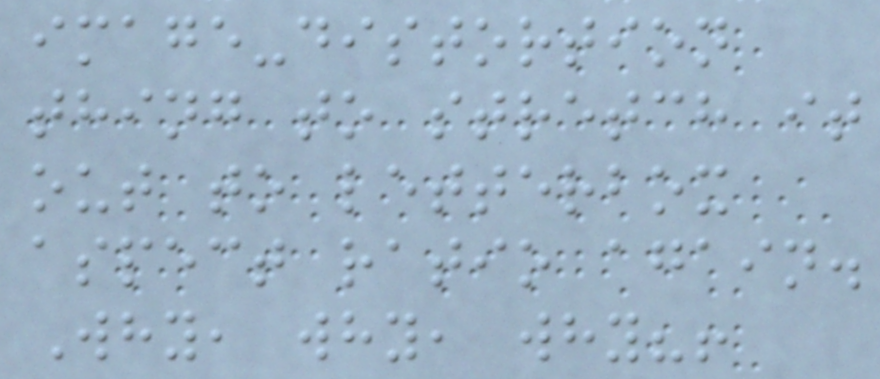image-distortion
thing to stretch it
out to letterbox
aspect ratio again.
Why, why, why?!
